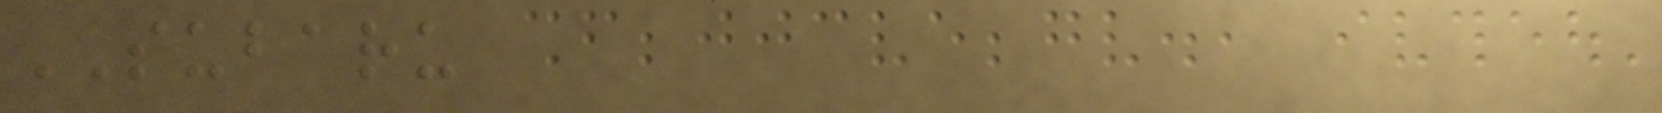SUBARU
